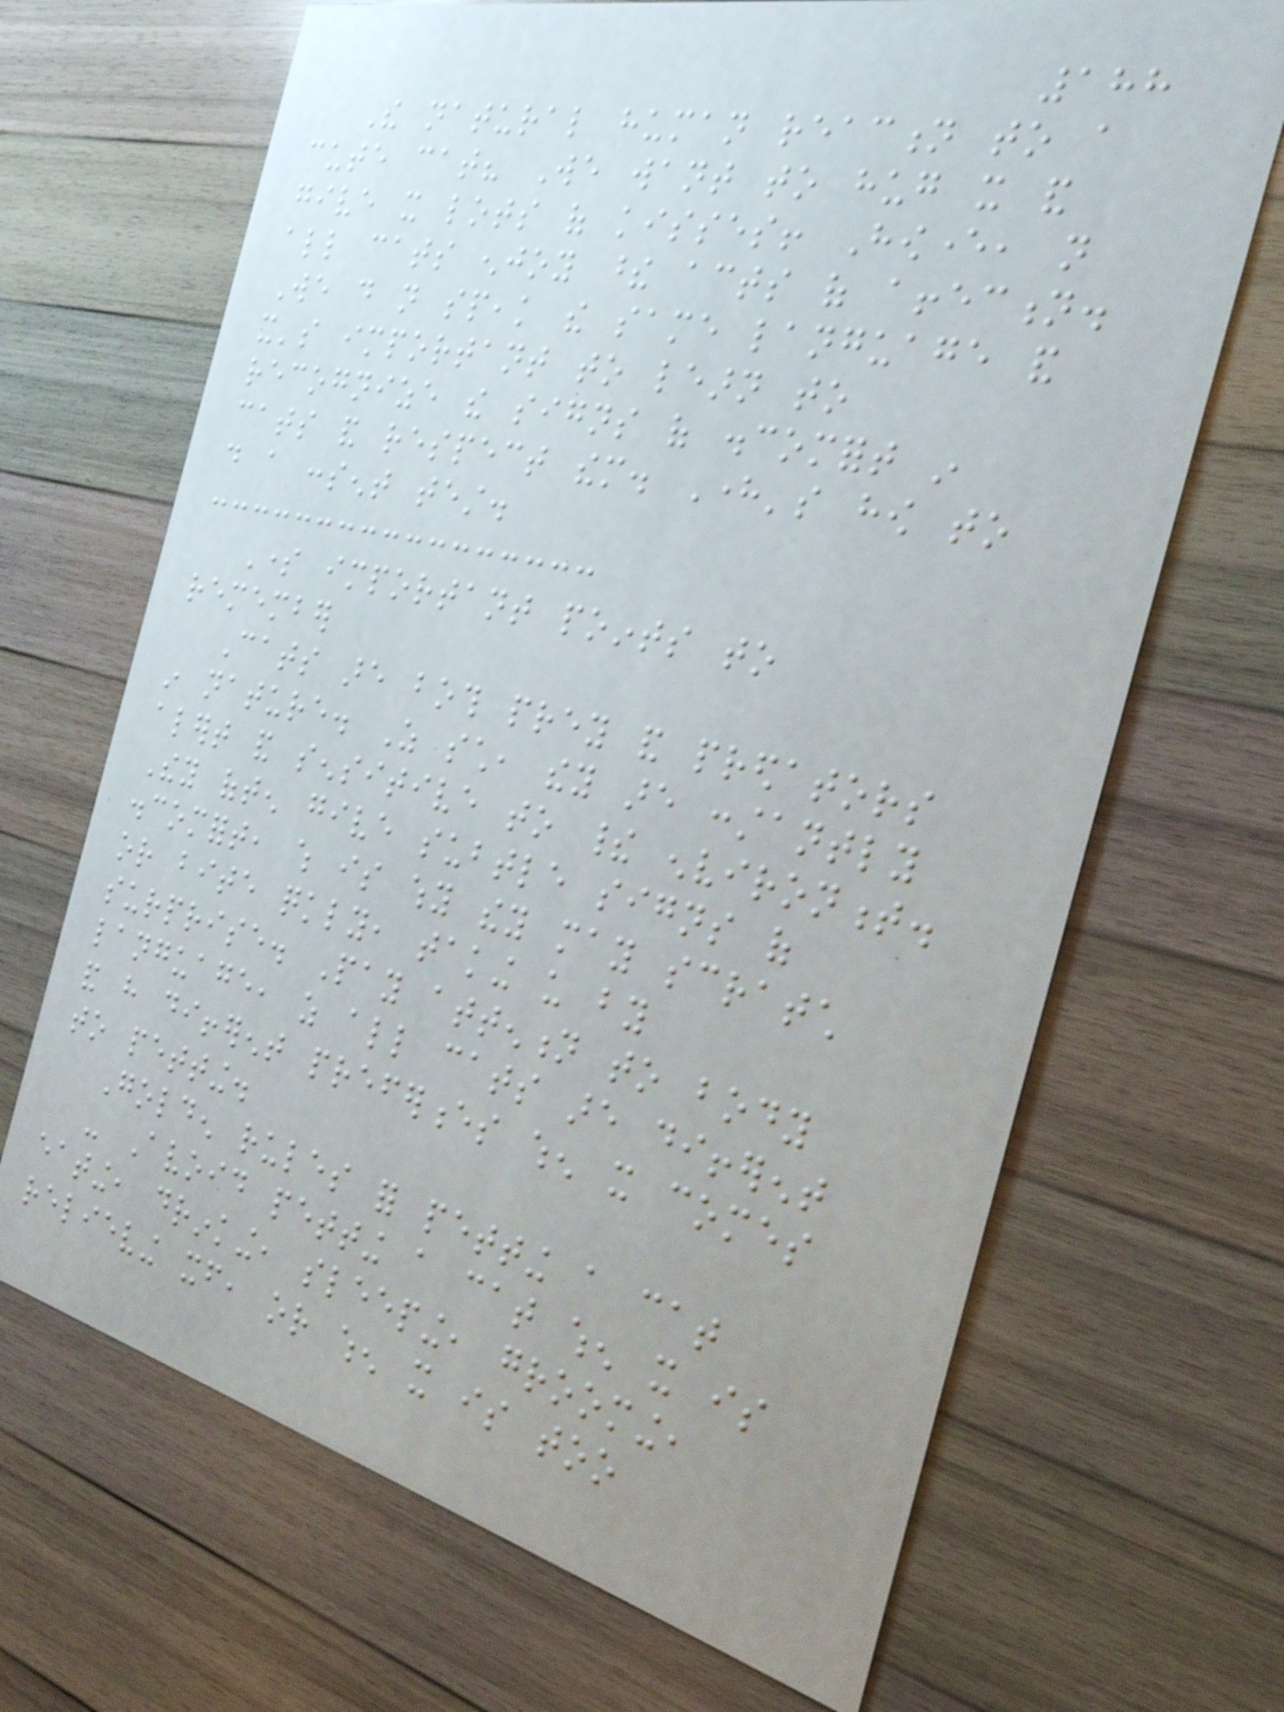188
The natural human reaction to a
cute cat? We want to hug it and
give it lots of kisses! However, not
all cats enjoy these acts of affection.
We do not speak the same language and
it's important to learn to
recognize the signs of discomfort in
cats and respect them. Here's how to
do a consent test.
Some important points to
remember
Cats are both prey and predators
in nature. As such, they are constantly
alert and sensitive to their environment.
They often give subtle signs of
discomfort, which is why they may scratch
or bite quickly, taking us by
surprise. Pay attention to body
language, as all cats are different
and have different preferences when it comes
to petting.
Golden rules for petting a cat
- Avoid petting a cat when it is
eating, drinking, sleeping, grooming,
relieving itself, or when it is too
